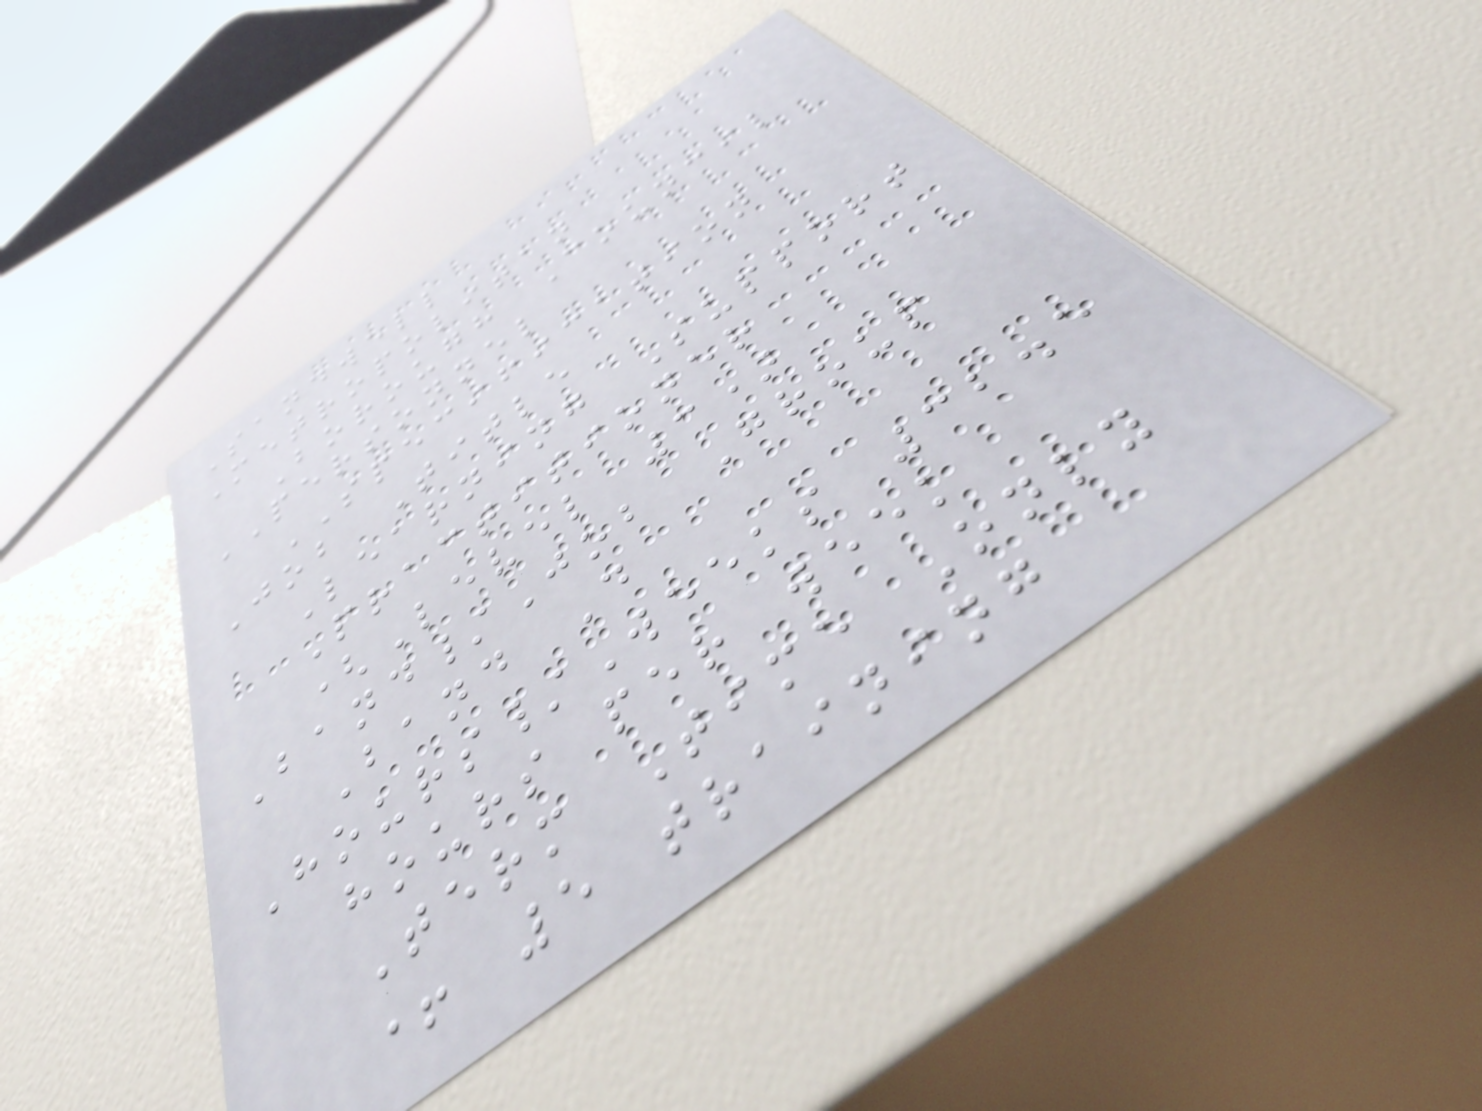Sandwell
Metropolitan
Borough Council
PERSONNEL
SPECIFICATION
Job Title
Learning Support
Practitioner
(Level 3)
Band/Job Group
Band D
Hours/Weeks 32.5
hours per week
Term Time Only
+ 5 training
